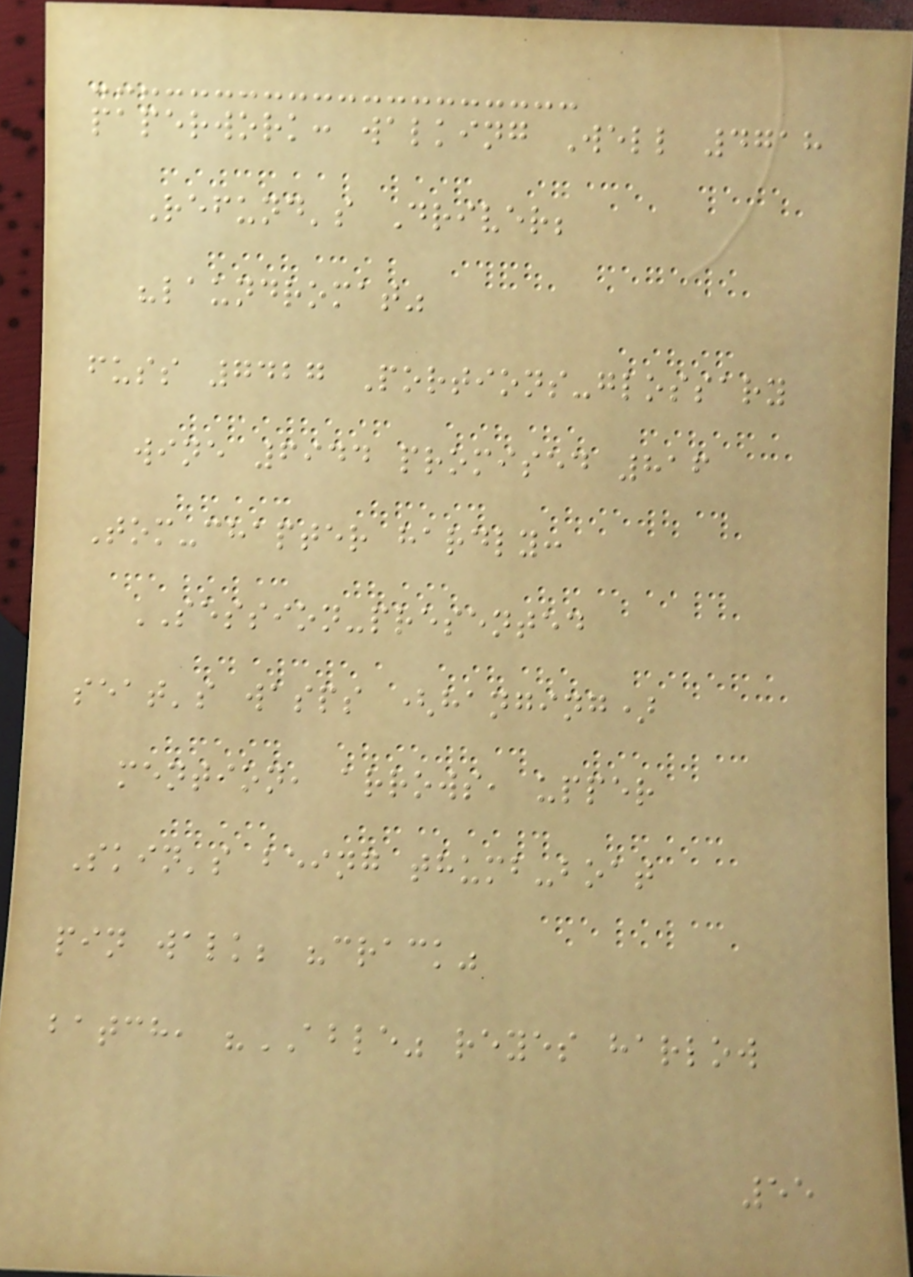paperwork: walking Well 4718
Refund's Driver;
"laundromat"
fuss 7427 Portions-glossary
wine 6944 promised 816
Tom-chapter hardly:
SESSION-presented
seat's wasps (hanging)
mention, arrows, upper
Skin's being thumb-boat
pin walk; "crack"
batch, "ABLE" reyes harlow
55
